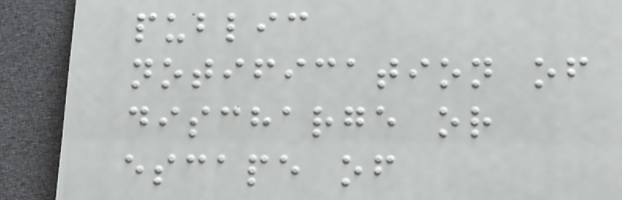public
notification of
discharge or
escape of
